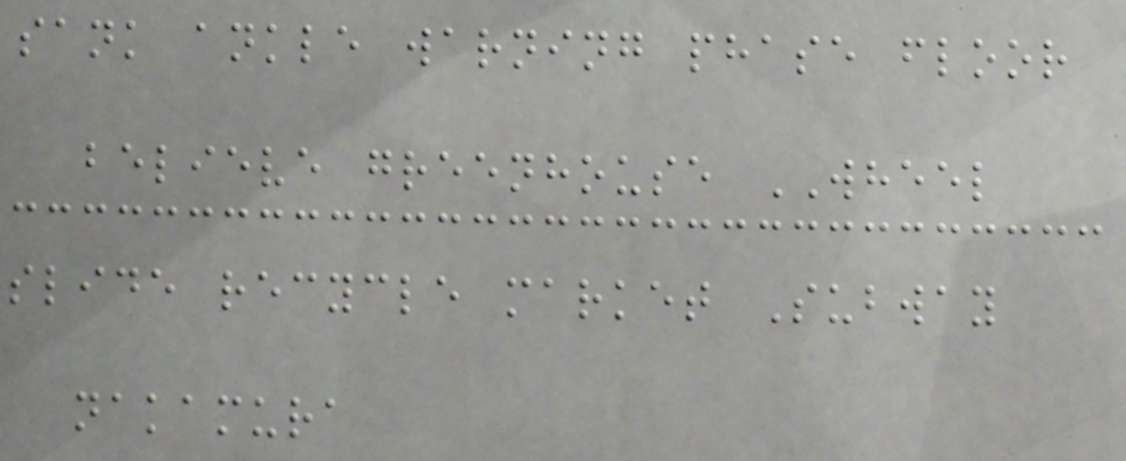sank ankle warning phase floor
believe greenhouse WHEEL
slide recycle market Subway
nakamura
